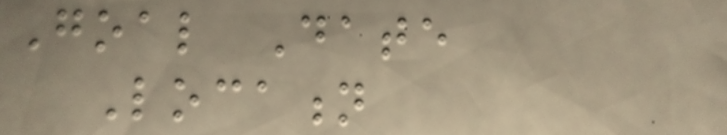Goal Date
Location
